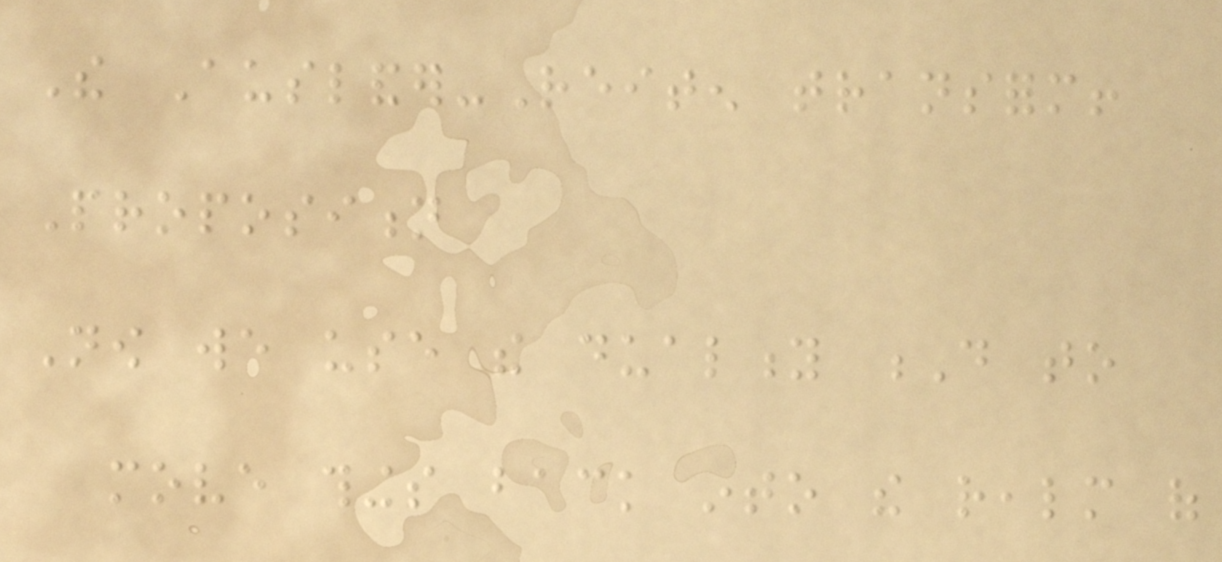The Auslander-Reiten transform!
Proposition
Now we use the duality D to
move things back into the realm of
